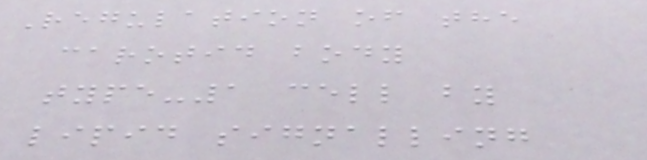Regulation of the
carotid body
type-1 cell by
lipid signalling
